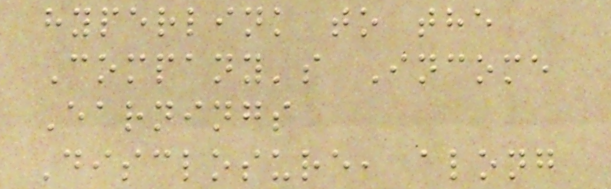hyperlink to the
Company's Income
Earnings
Disclosure, along
